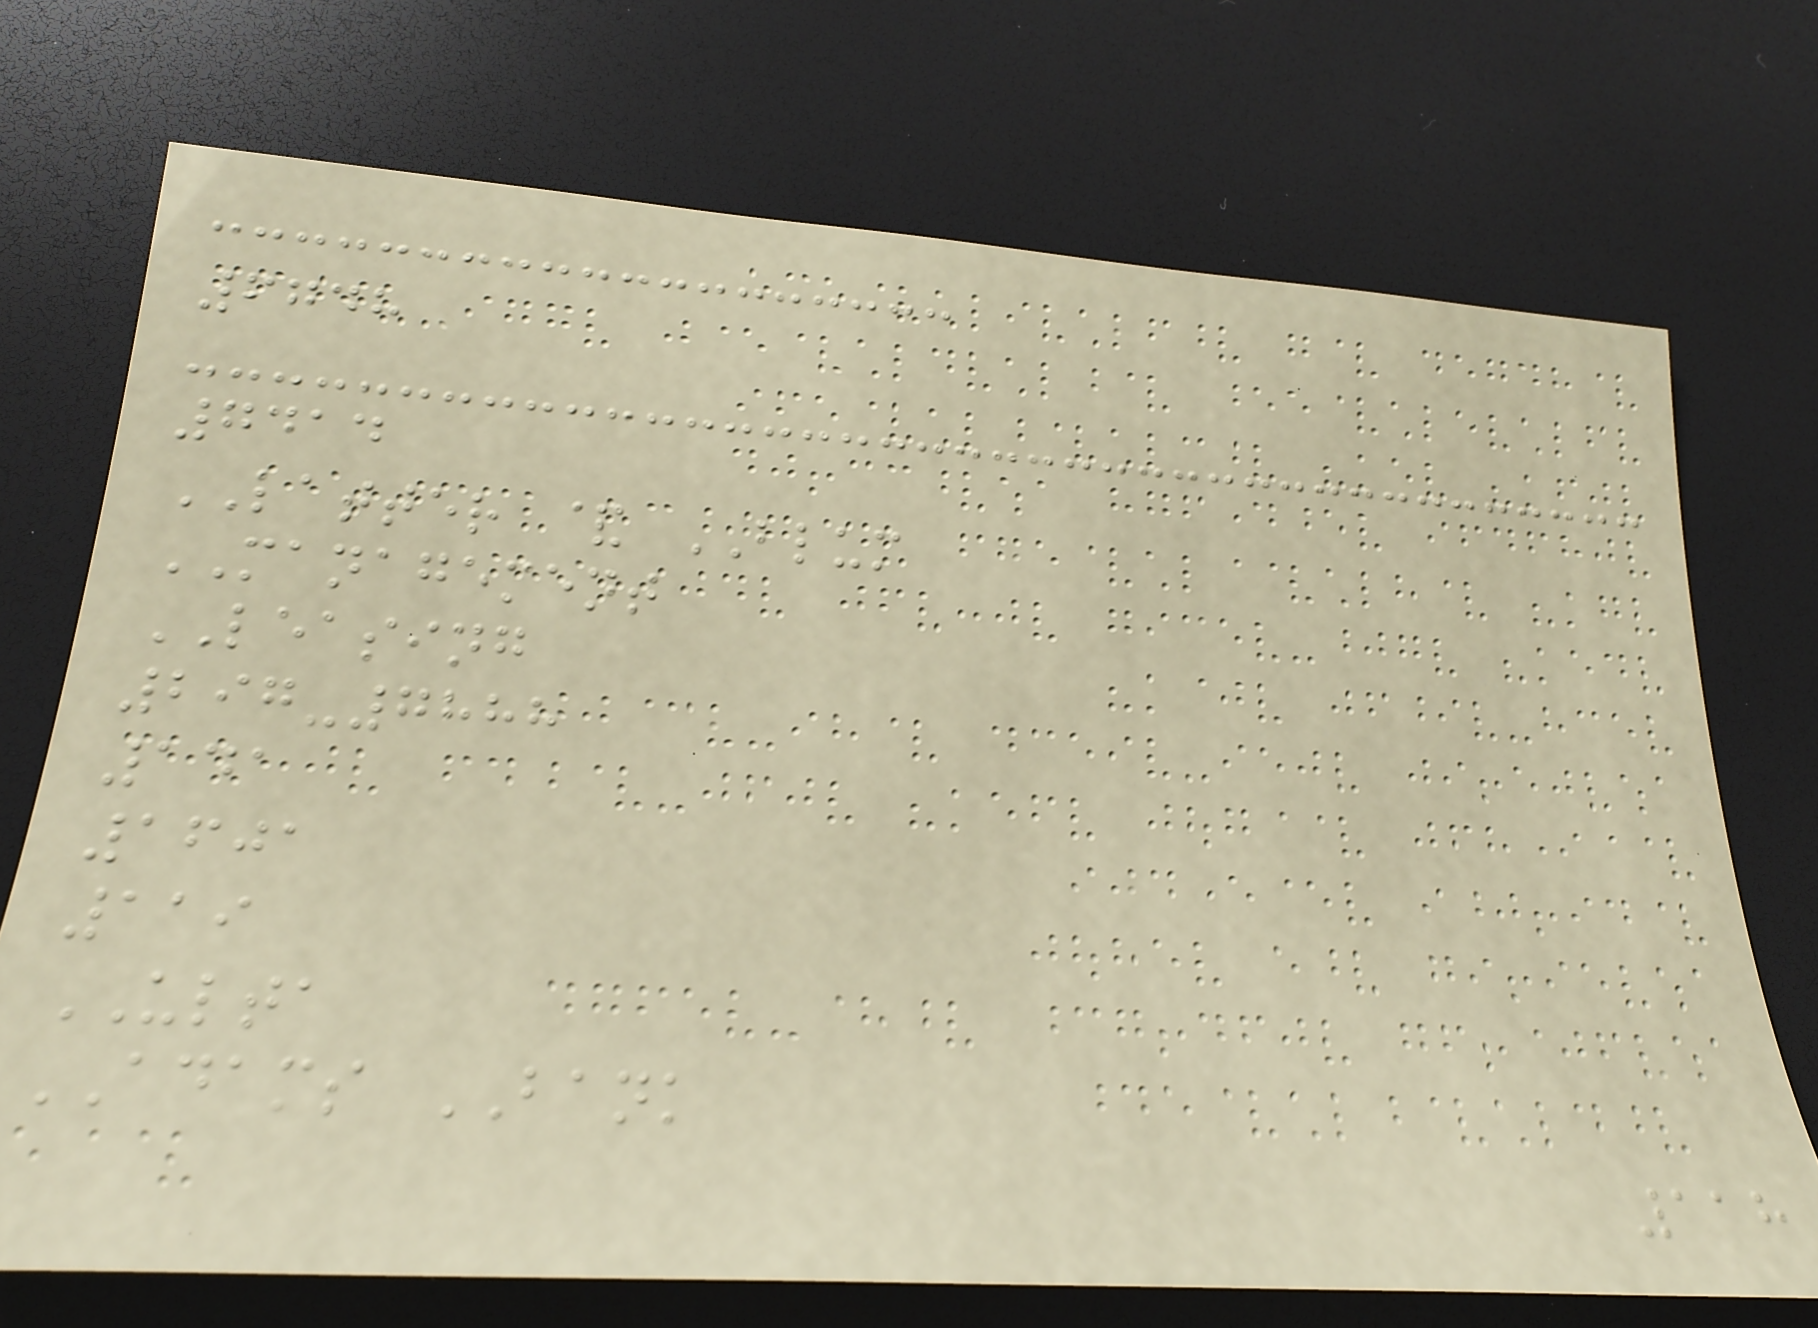6748
7414
LATTER & BLUM
MANAGEMENT
LEASING
297-7888
141
1601
119
ULTA
ADAMS BANK
118
